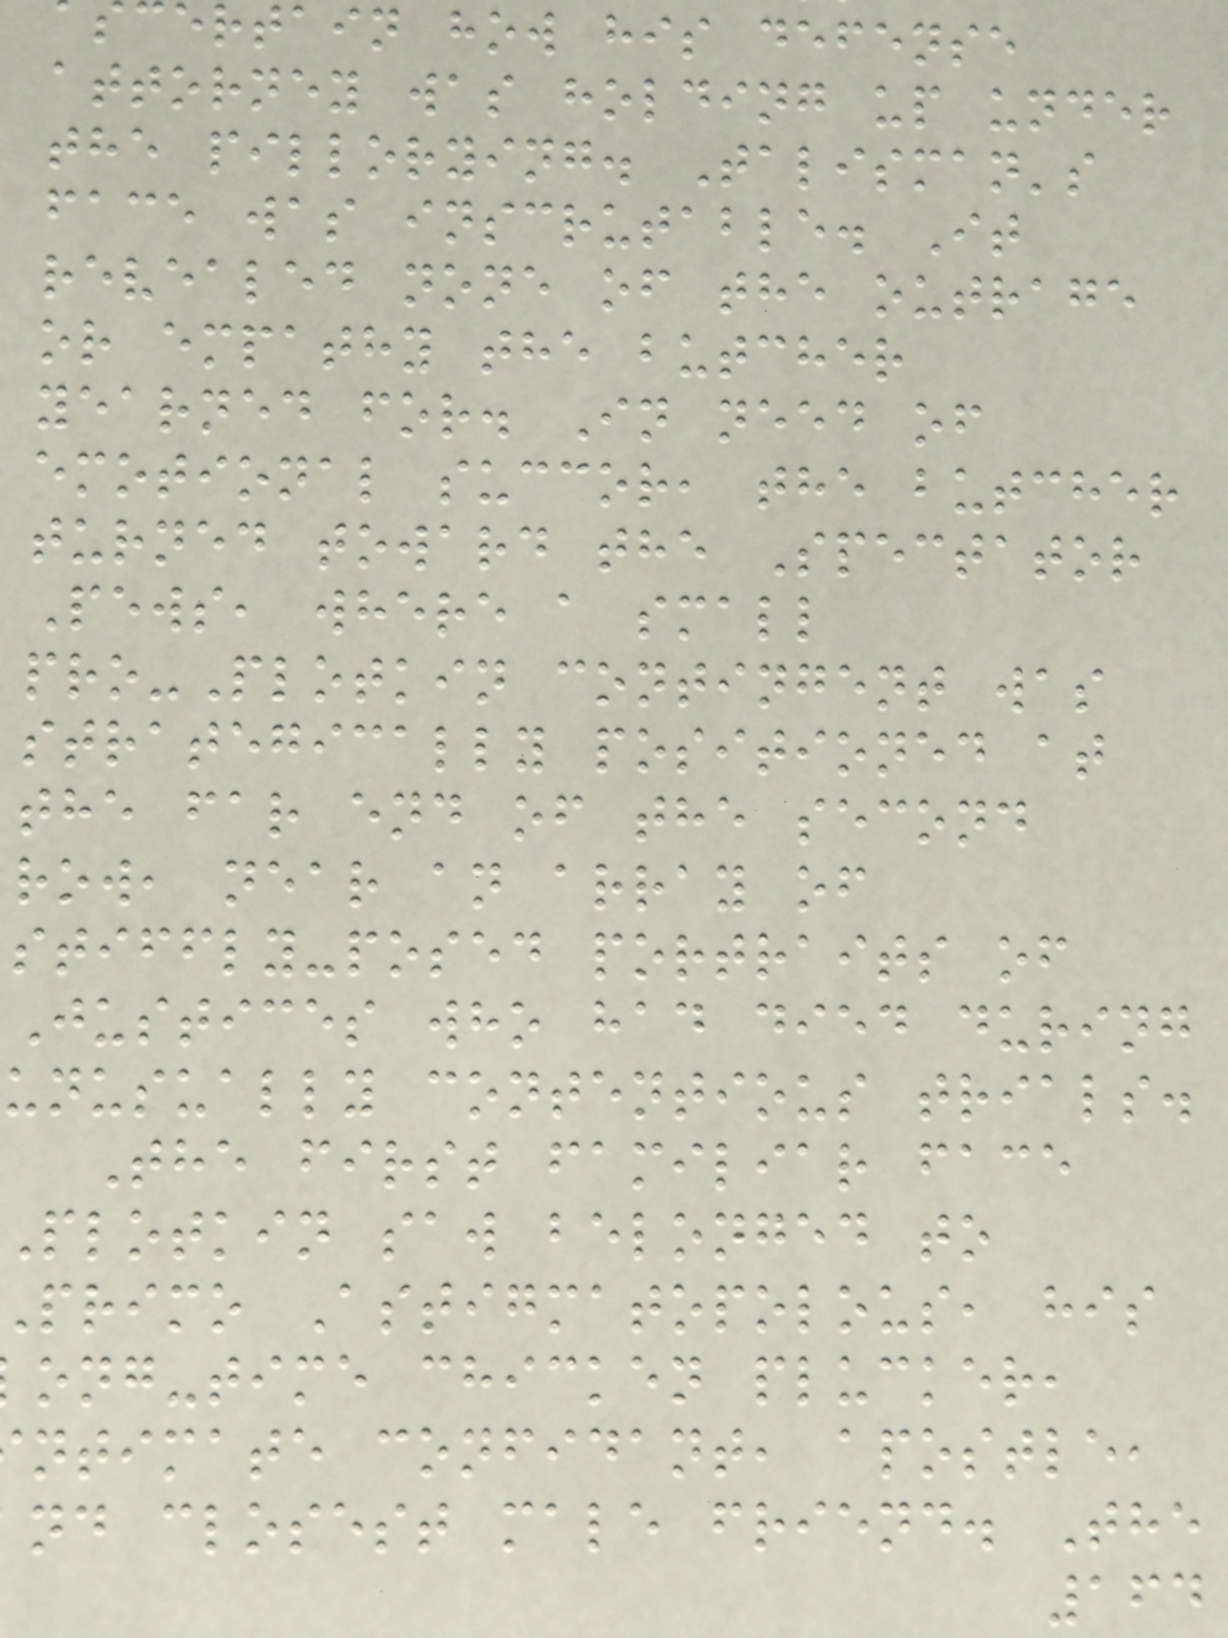ertain how his defense
attorney was holding up under
the pillorying. Talisman's
face was inscrutable. It
revealed none of the outrage
or empathy the butcher
yearned for. In need of
emotional succor, the butcher
turned toward the Spectator
Pews, where a small
pro-Plotkin contingent was
strategically positioned at
the far end of the second
row, near an array of
stiffly-posed portraits of
Justices who had died during
unusually contentious trials.
The first familiar face
plotkin saw belonged to
primo Astigmatopolous, his
ong-time chicken plucker,
ntimate confidant, apostle,
nd closest male friend. The
164
